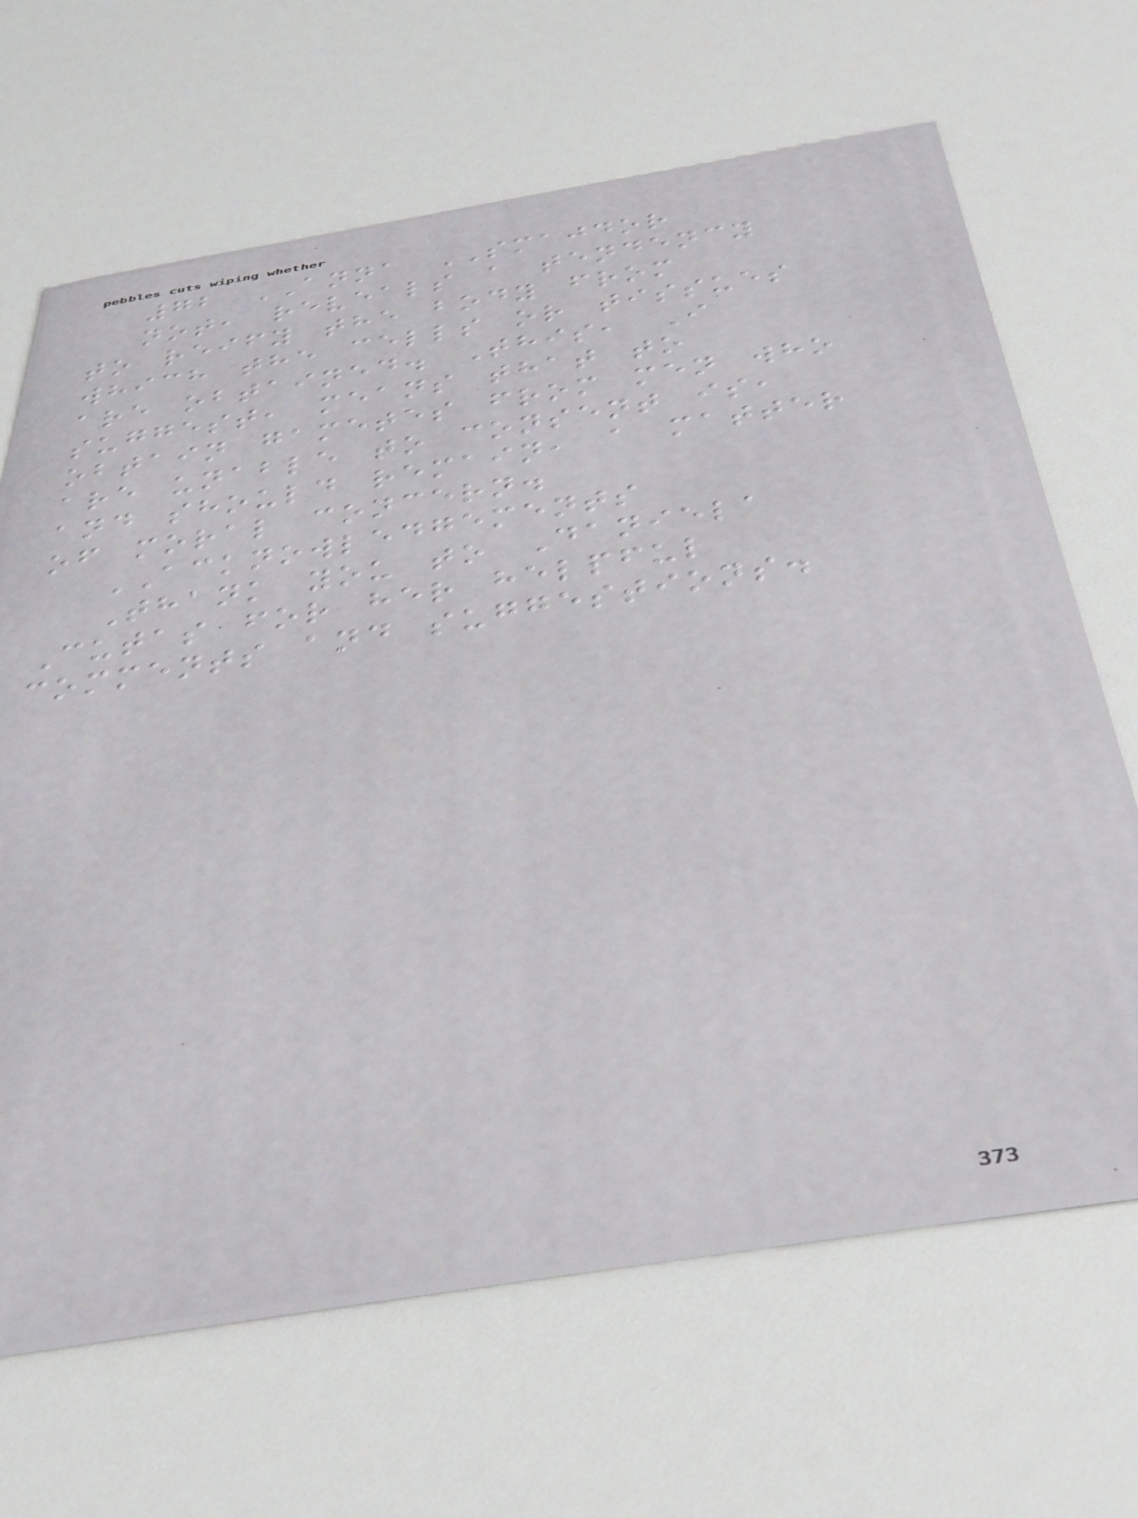72 ANNA SMAJDOR
not, reveals a tendency
to reify the body from
which the cells or tissues
are obtained. This, I
suggest, means that to
obtain gametes from men who
are unable to consent is,
and should remain, a matter
of moral concern.
ACKNOWLEDGEMENTS
Thank you to Daniela
Cutas for her helpful
comments and suggestions.
